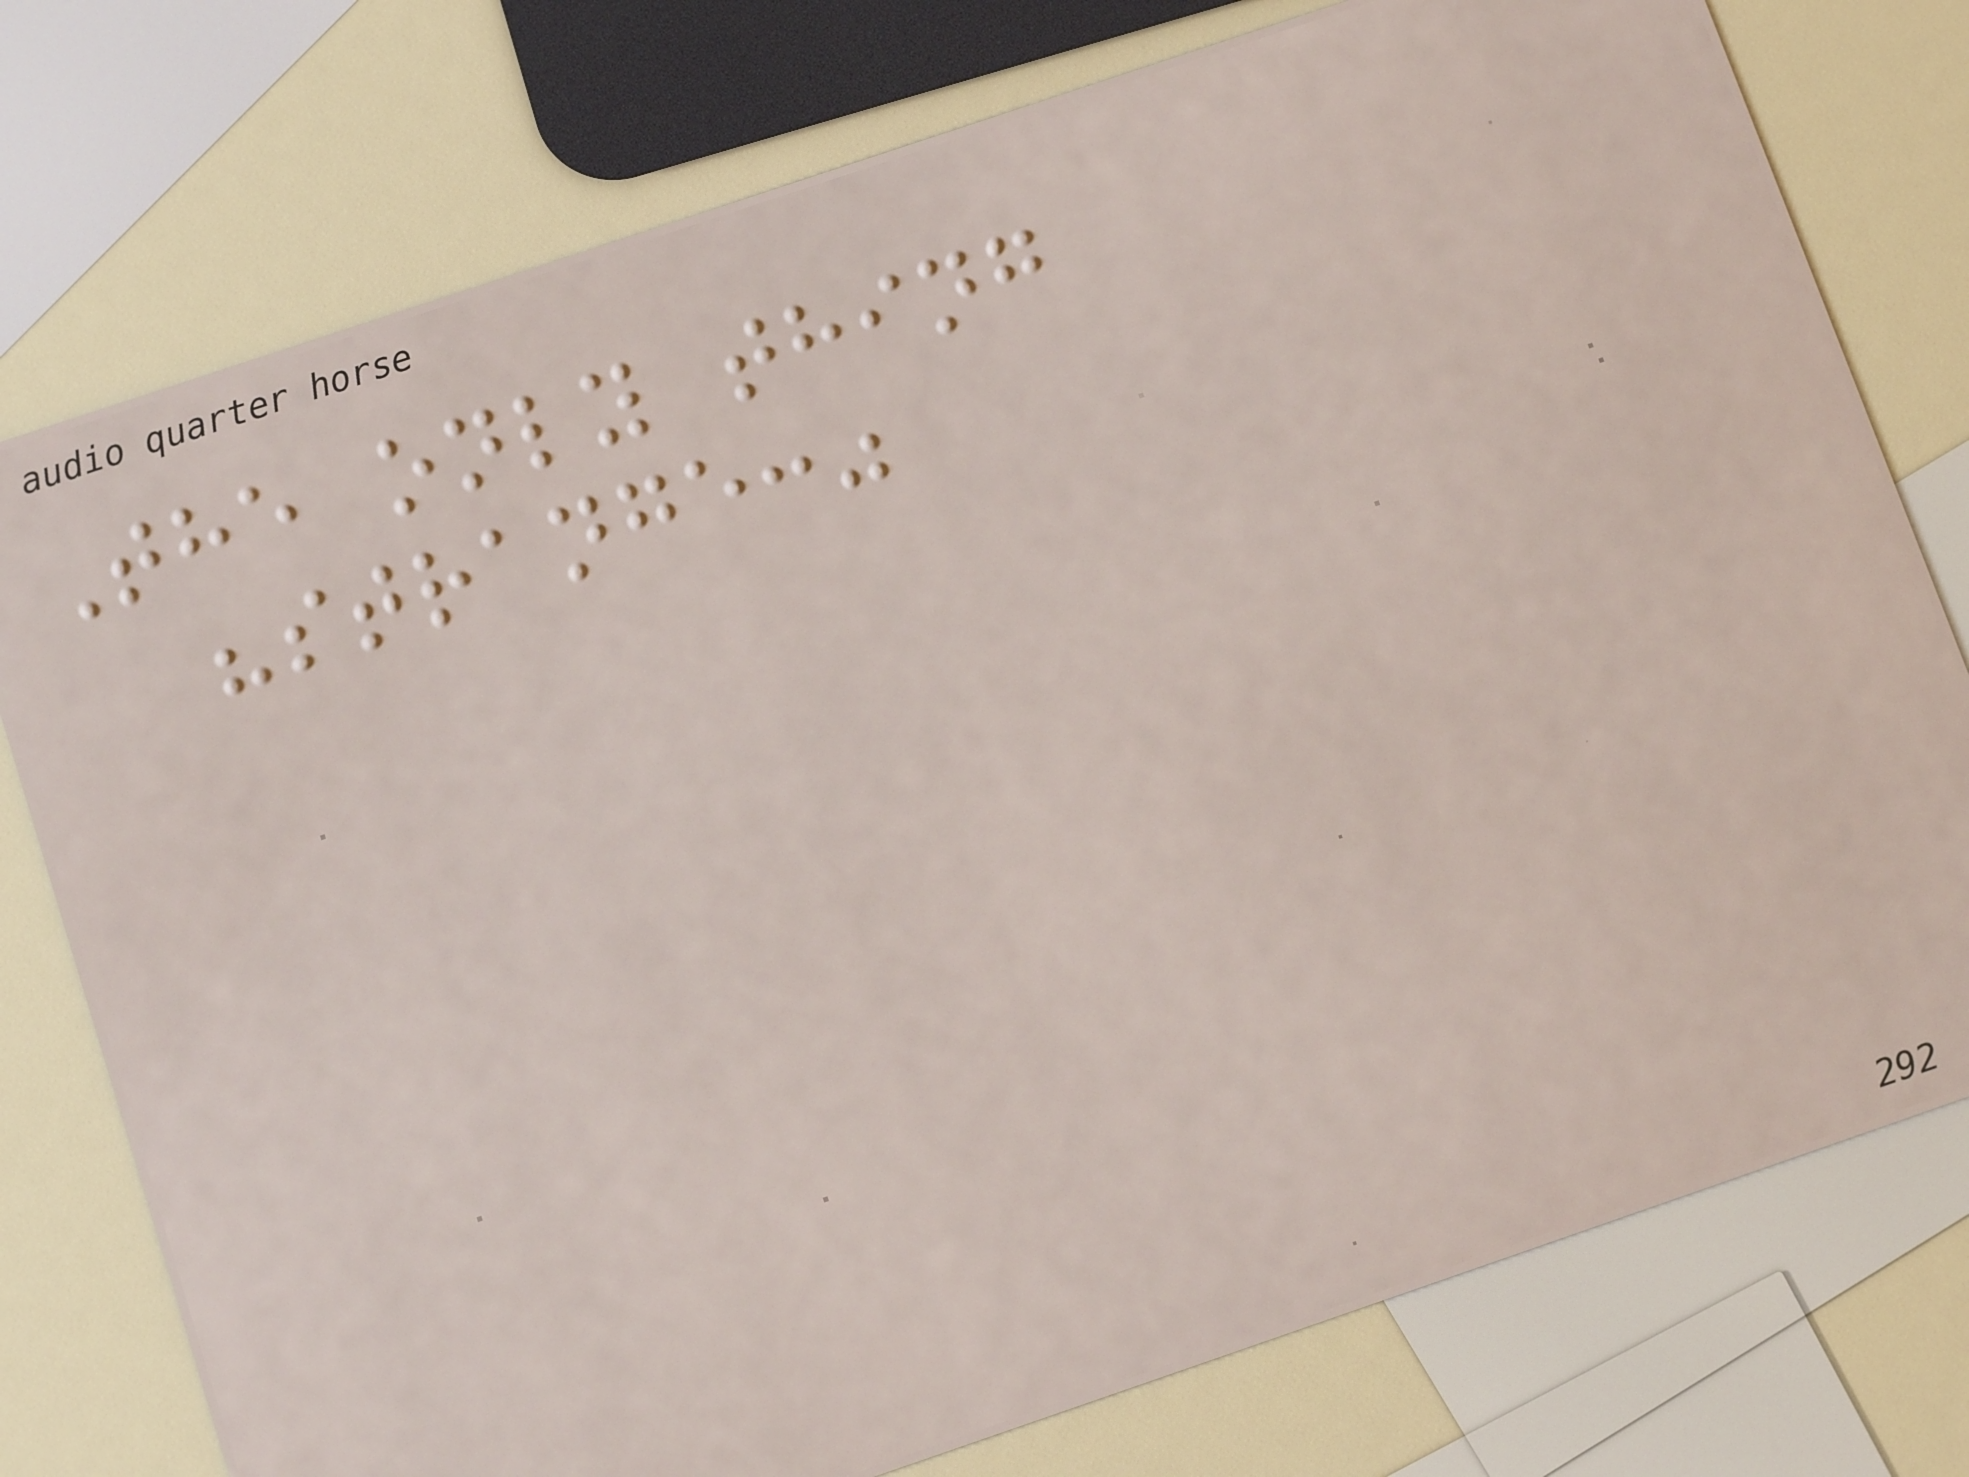The only thing
"strange:"
